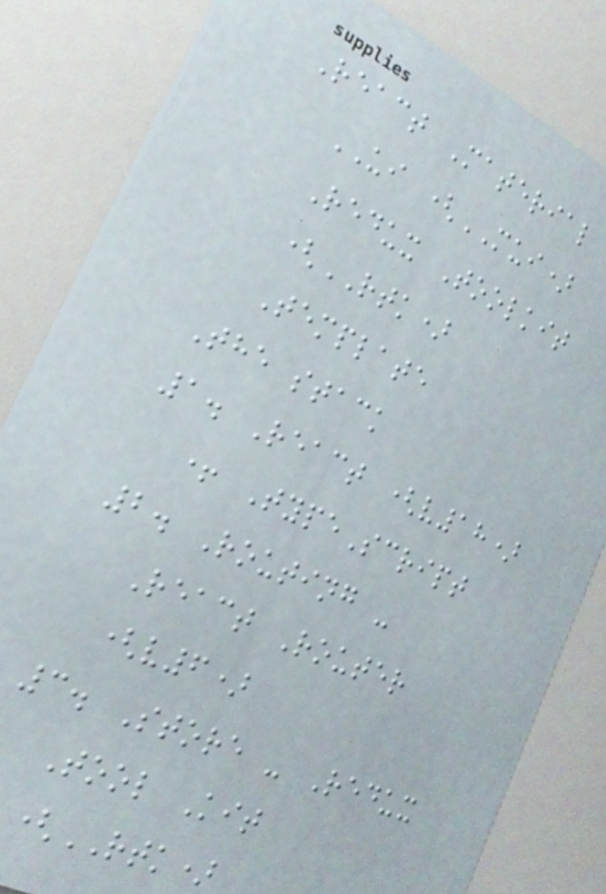React Material
UI (MUI)
Redux Toolkit
(RTK)
Template
The stack
1. React (v18)
+ TypeScript
2. Routing -
React Router
(v6)
3. Store - Redux
Tool Kit
(RTK)
